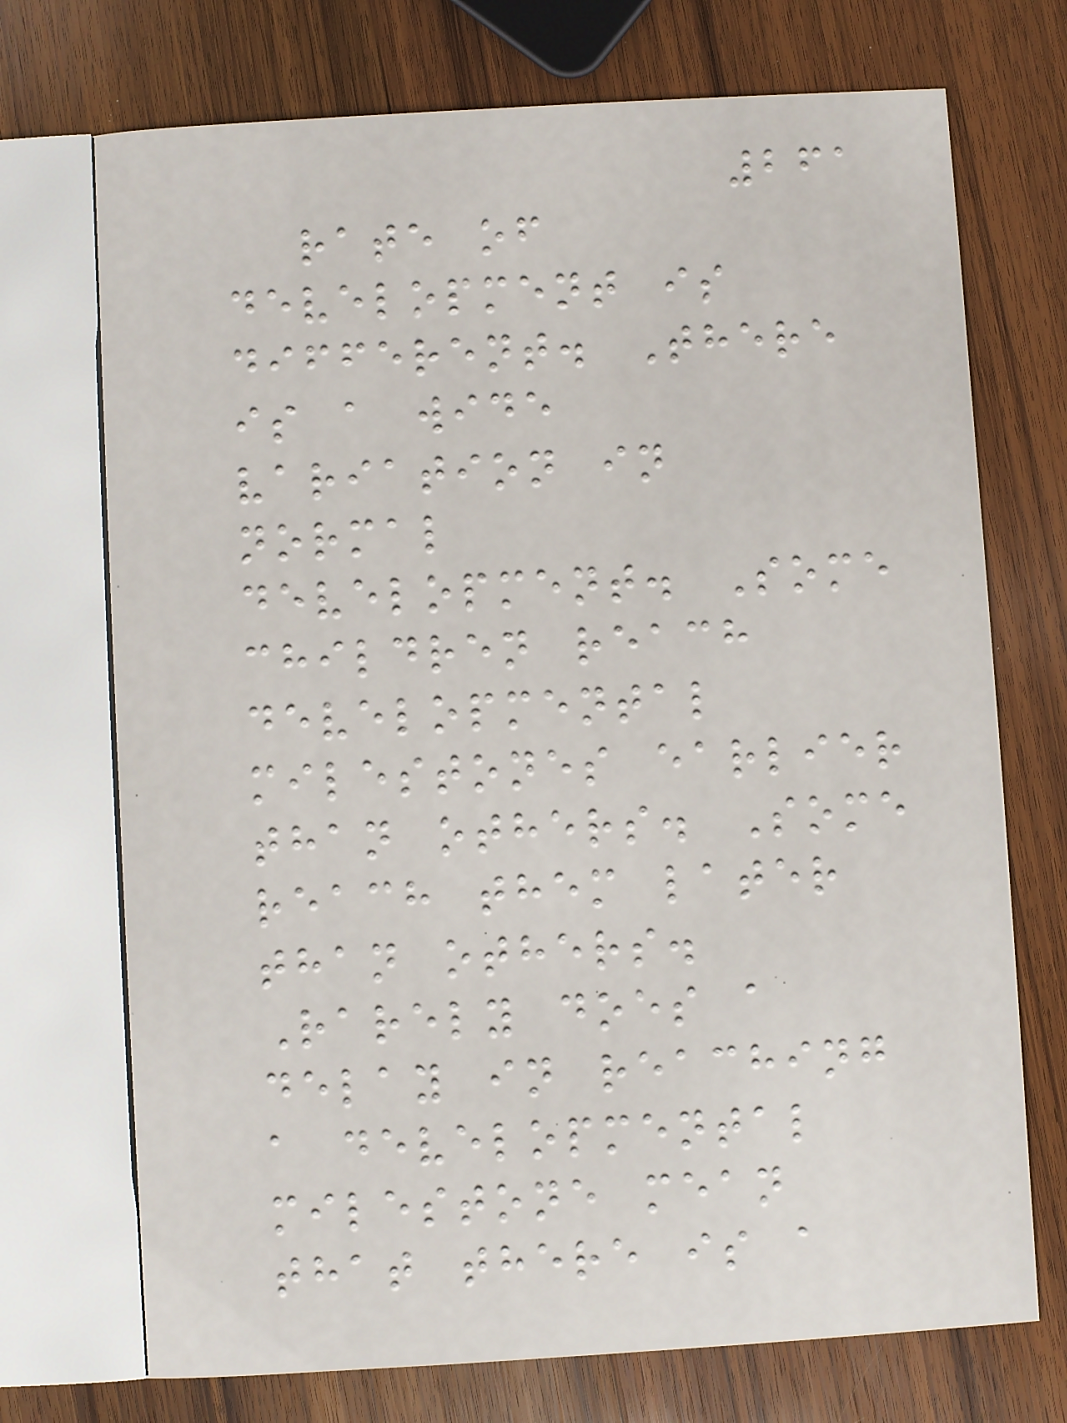261
rate of
development is
different. There
is a wide
variation in
normal
development. Some
children reach
developmental
milestones earlier
than others. Some
reach them later
than others.
Rarely does a
delay in reaching
a developmental
milestone mean
that there is a
